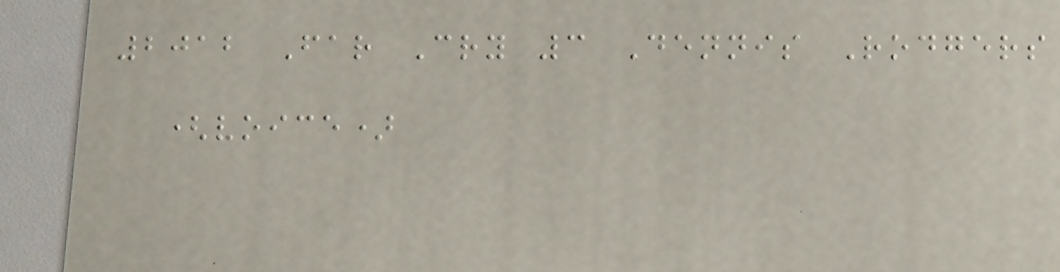2012 Far Cry 3 Dennis Rodgers
(voice)
